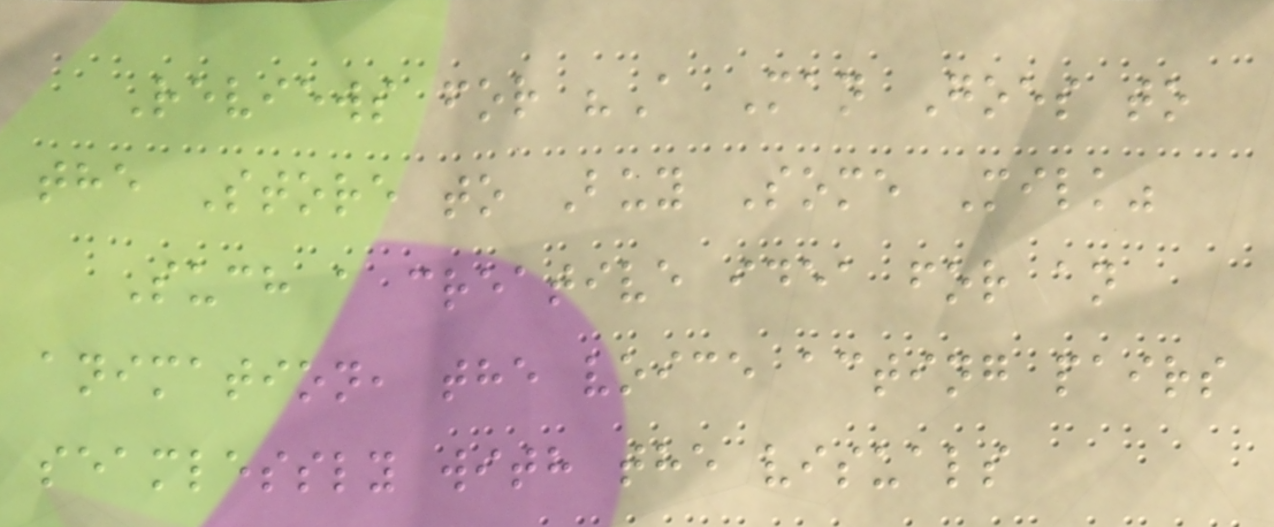Reviews for "A Man Goes to
the Store to Buy Some Milk"
Such a creative idea for an
animation, the voice acting pairs
seamlessly with the visuals
